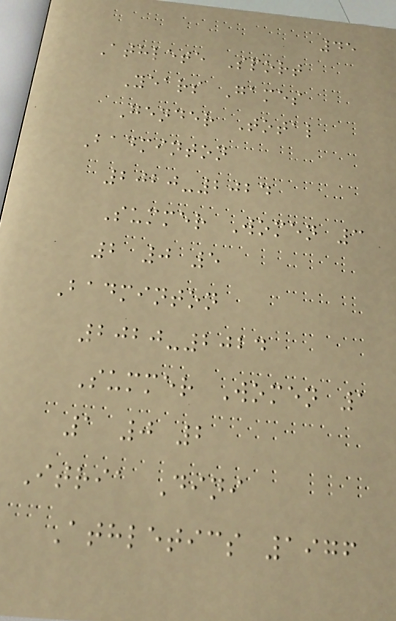45
Athlete Sport
Years Games
Gender Total
Badminton
2020-2024
Summer Women 3
2 0 5
Badminton
2020-2024
Summer Women 1
1 0 2
Itria Dini
Athletics 1976
